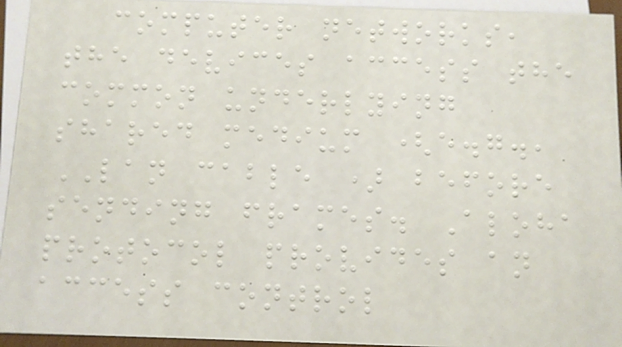computer networks,
the devices access the
common underlying
shared medium (e.g.,
LAN cable ) before
sending frames. Aloha
protocol provides an
access control
